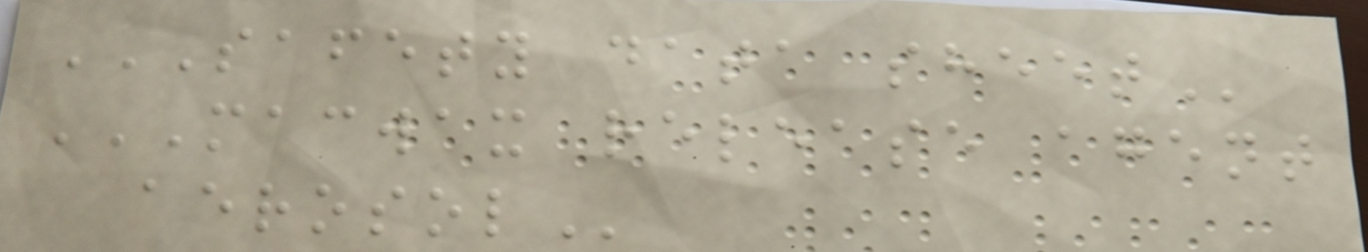SAFETY DATA SHEET
MACWAX RELEASE AGENT
AEROSOL
